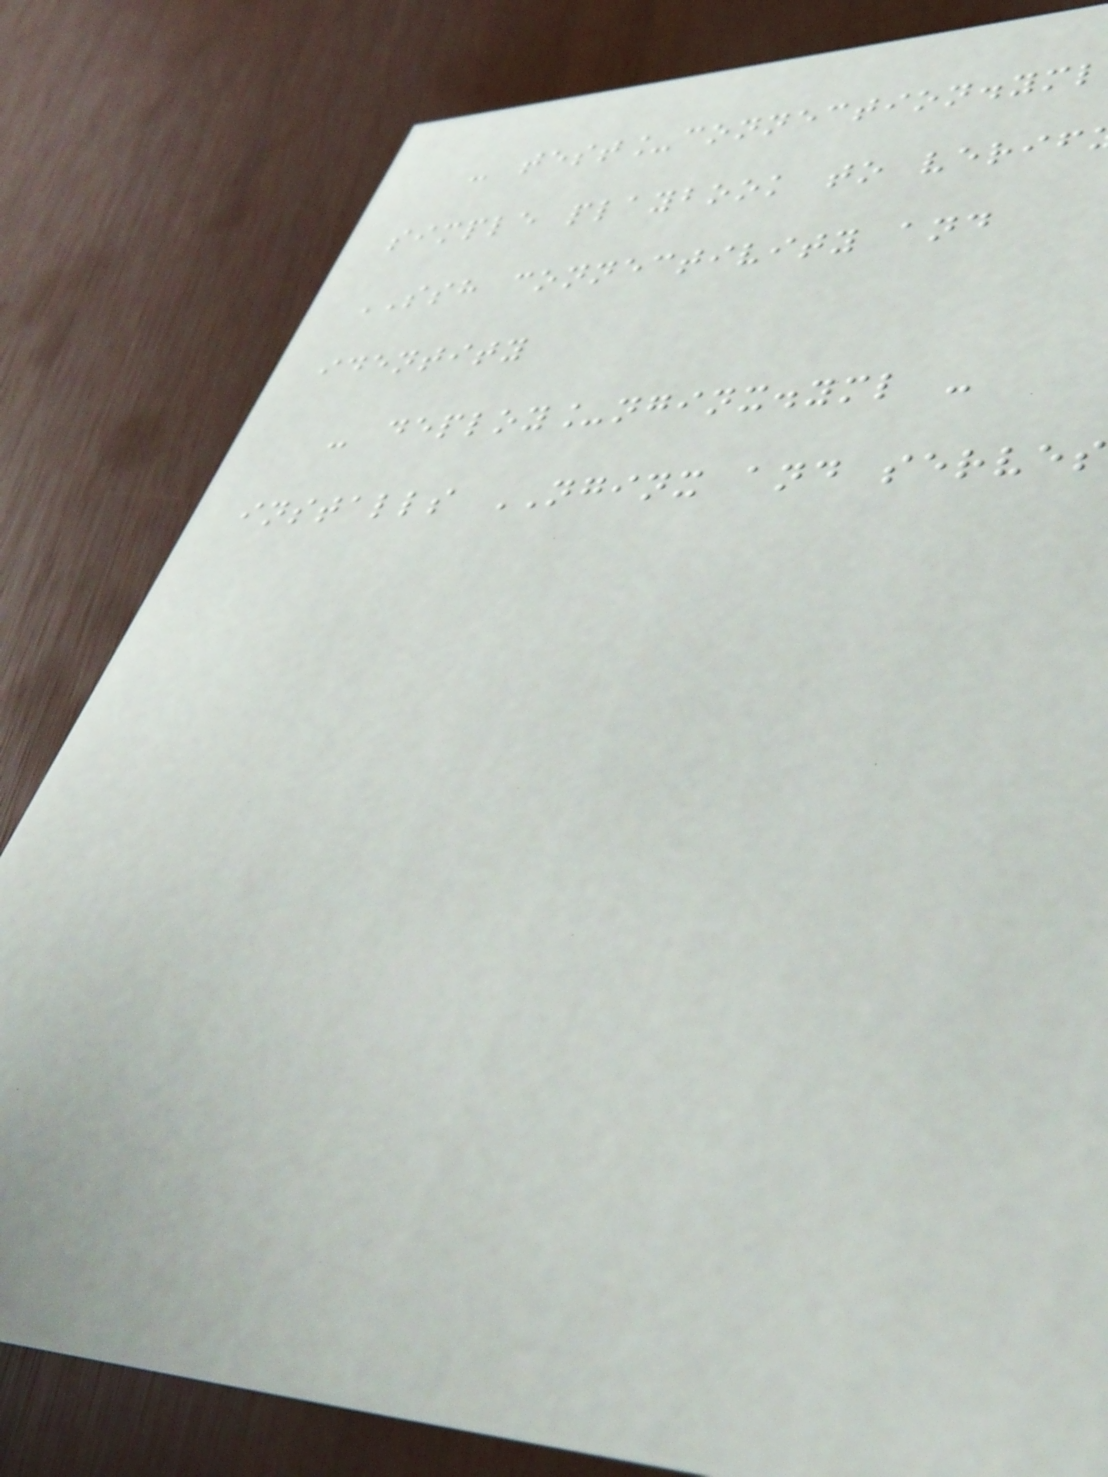- test_connection.yml
simple playbook to verif
SSH connectivity and
identity
- deploy_nginx.yml -
installs NGINX and serves
